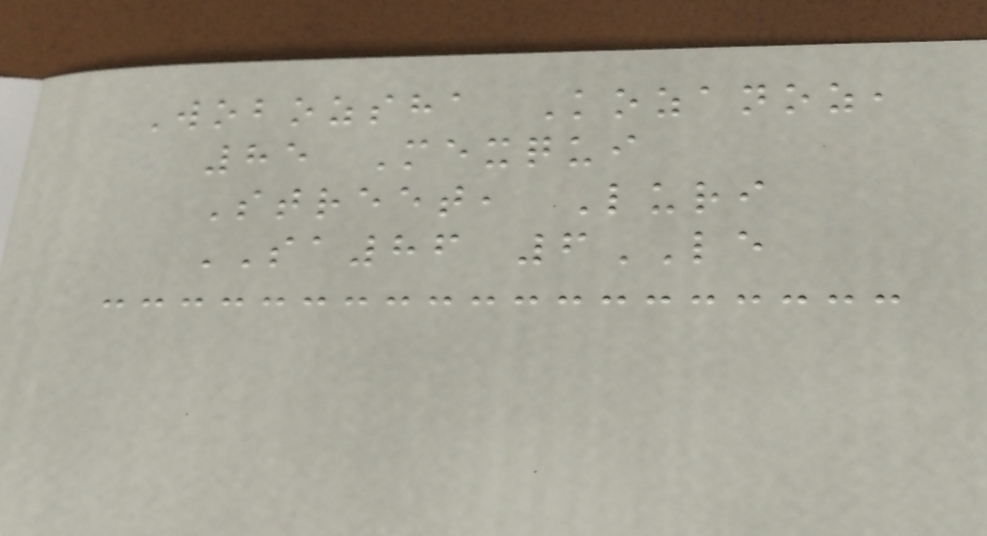Wobozsha Kozanoz,
85 Mexqui
Street, Luri
SA86 6LE
